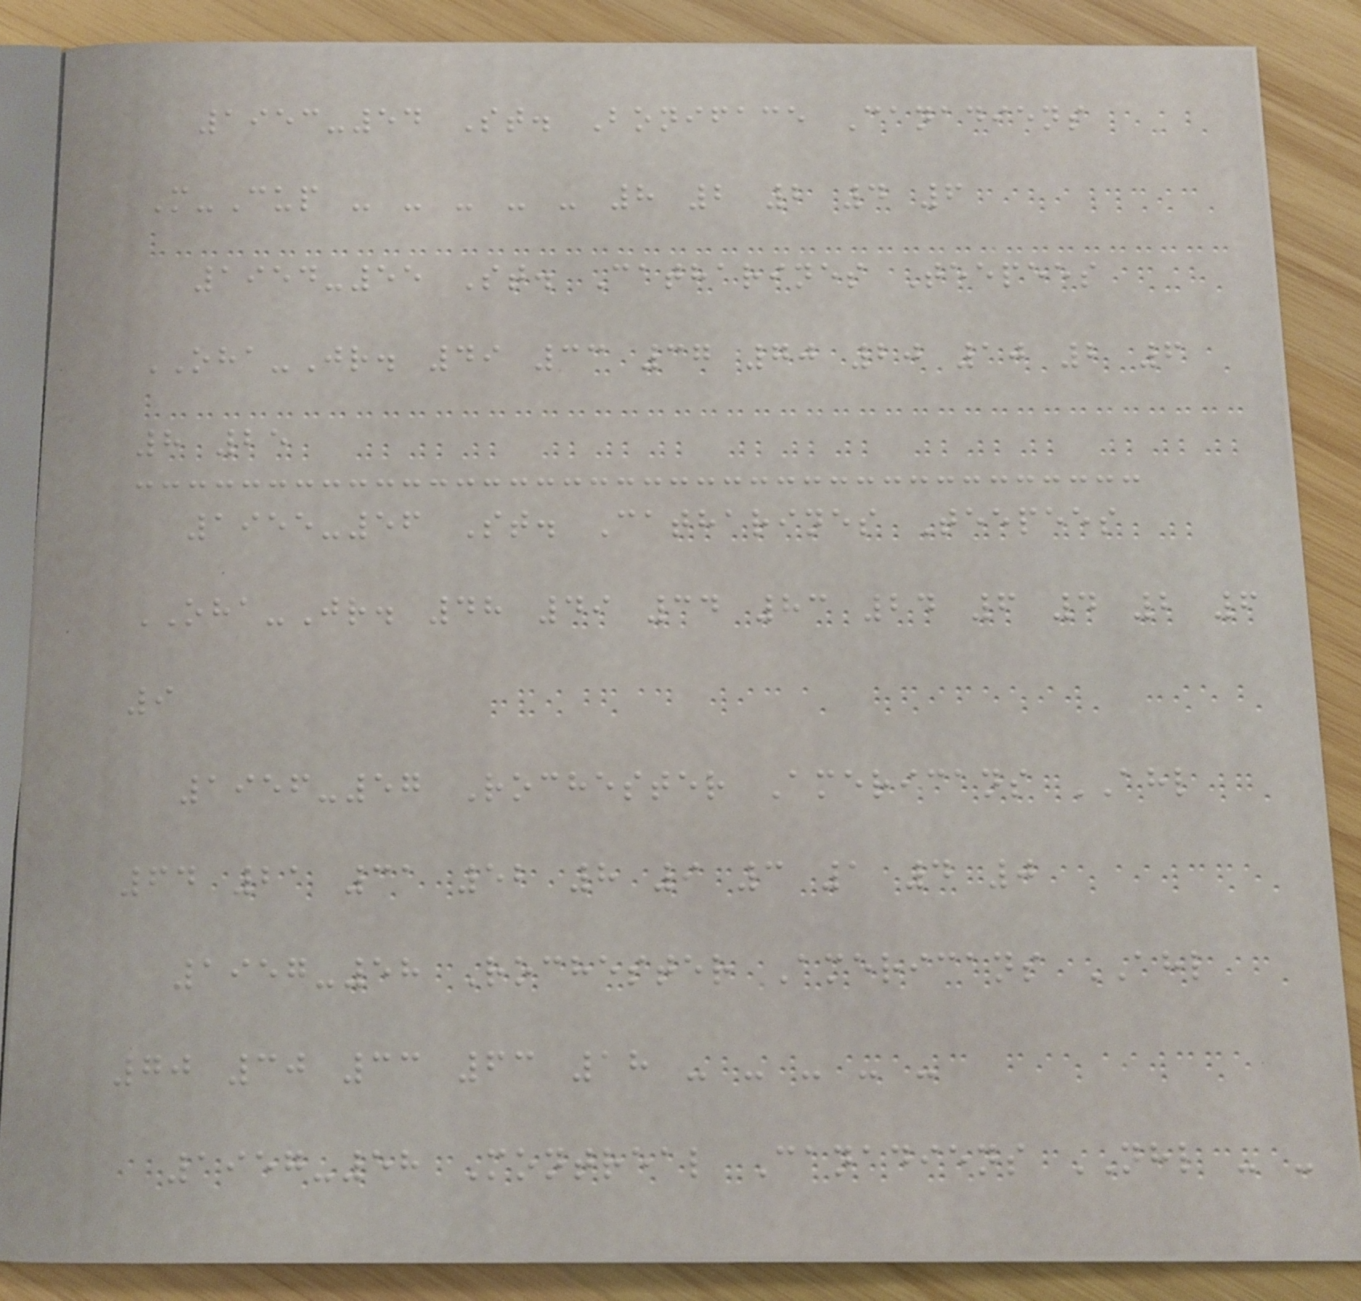1953-54 St. Boniface Canadiens
M-Cup - - - - - 8 2 2 4 6
1954-55 St. Catharines Teepees
OHA-Jr. 49 33 37 70 20 10 2 6
8 25
1955-56 St. Catharines Teepees
OHA-Jr. 48 49 34 83 24 6 4 2 6
9
1956-57 Rochester Americans AHL
64 21 31 52 8 9 3 1 4 0
1957-58 Rochester Americans AHL
70 30 33 63 18 - - - - -
1957-58 Montreal Canadiens NHL - -
